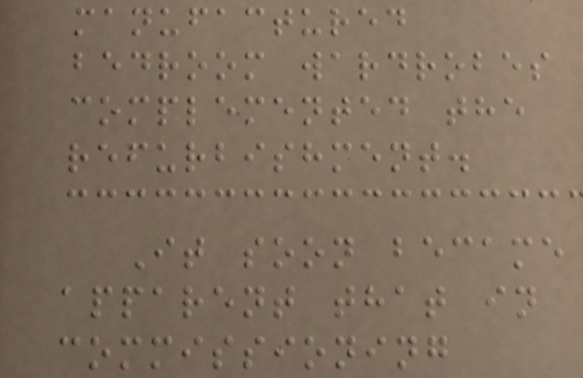manufactured
bedroom wardrobes
complemented the
refurbishment.
It soon became
apparent that in
commissioning
